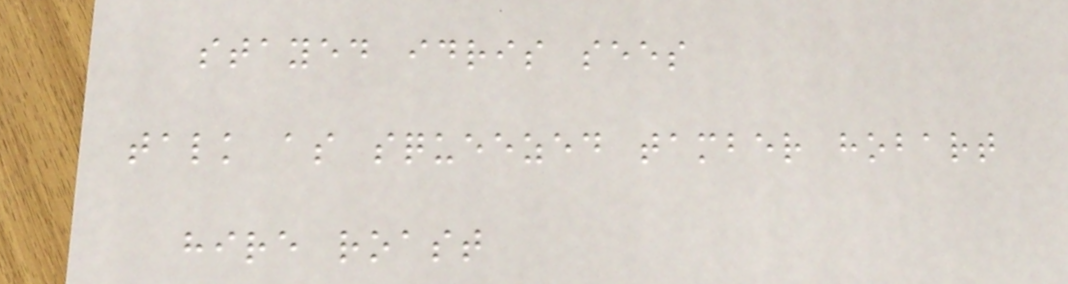stayed idris sees
talk as squeezed tamber hobart
hire roast
